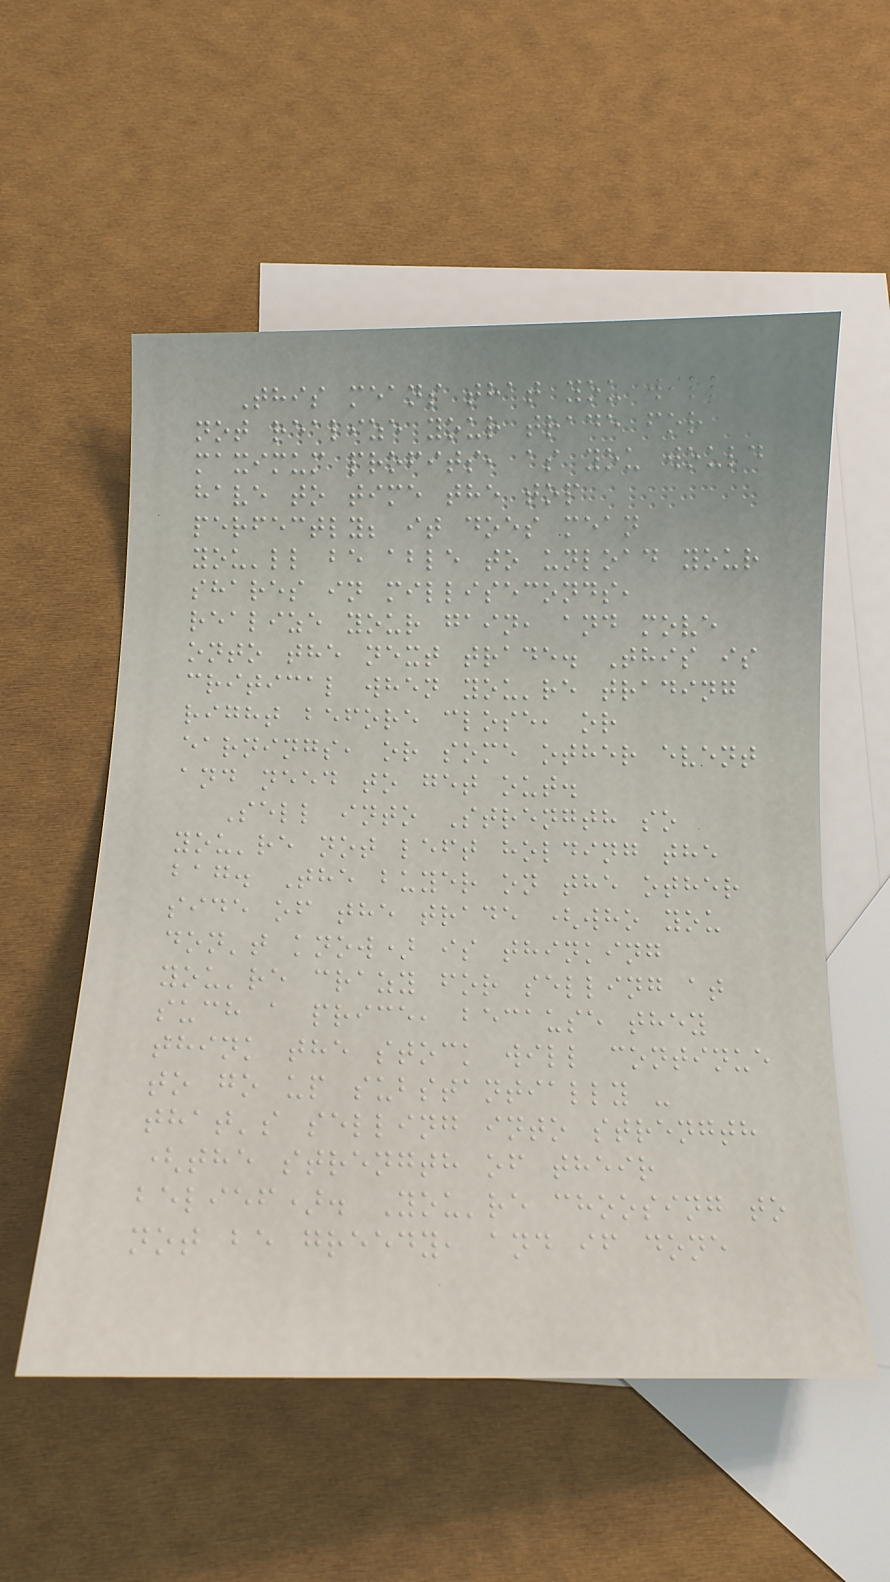This means that you will
not realize your trade for
maximum profits, as you would
have to time the top
perfectly; it does mean
you'll be able to unload your
shares in milliseconds,
realize your gain, and move
onto the next trade. This is
critical when you're trading
right before close, or
earnings, or some other event
and need to get out.
Sell into Strength so
you're not left holding the
bag. The buyer on the other
side of the trade (who you
don't know) is thinking
you're crazy for selling at
such a price, because they
think the stock will continue
to go up substantially -
that's selling into strength
(the strength of their
belief). You're choosing to
not be greedy, and if done
